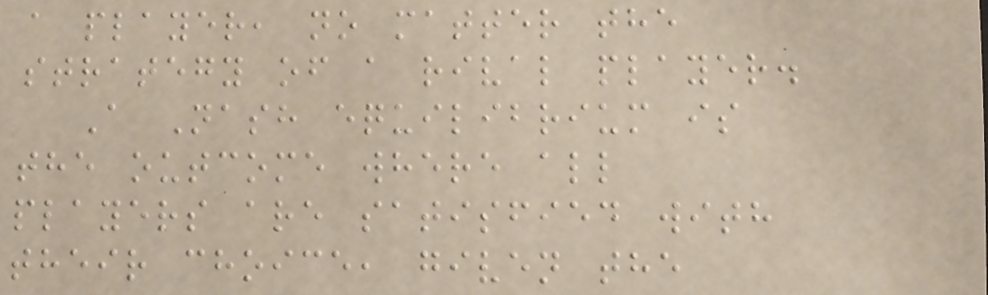a player, no matter the
strategy of a rival player.
A Nash equilibrium is
the outcome where all
players are satisfied with
their choice, given the
